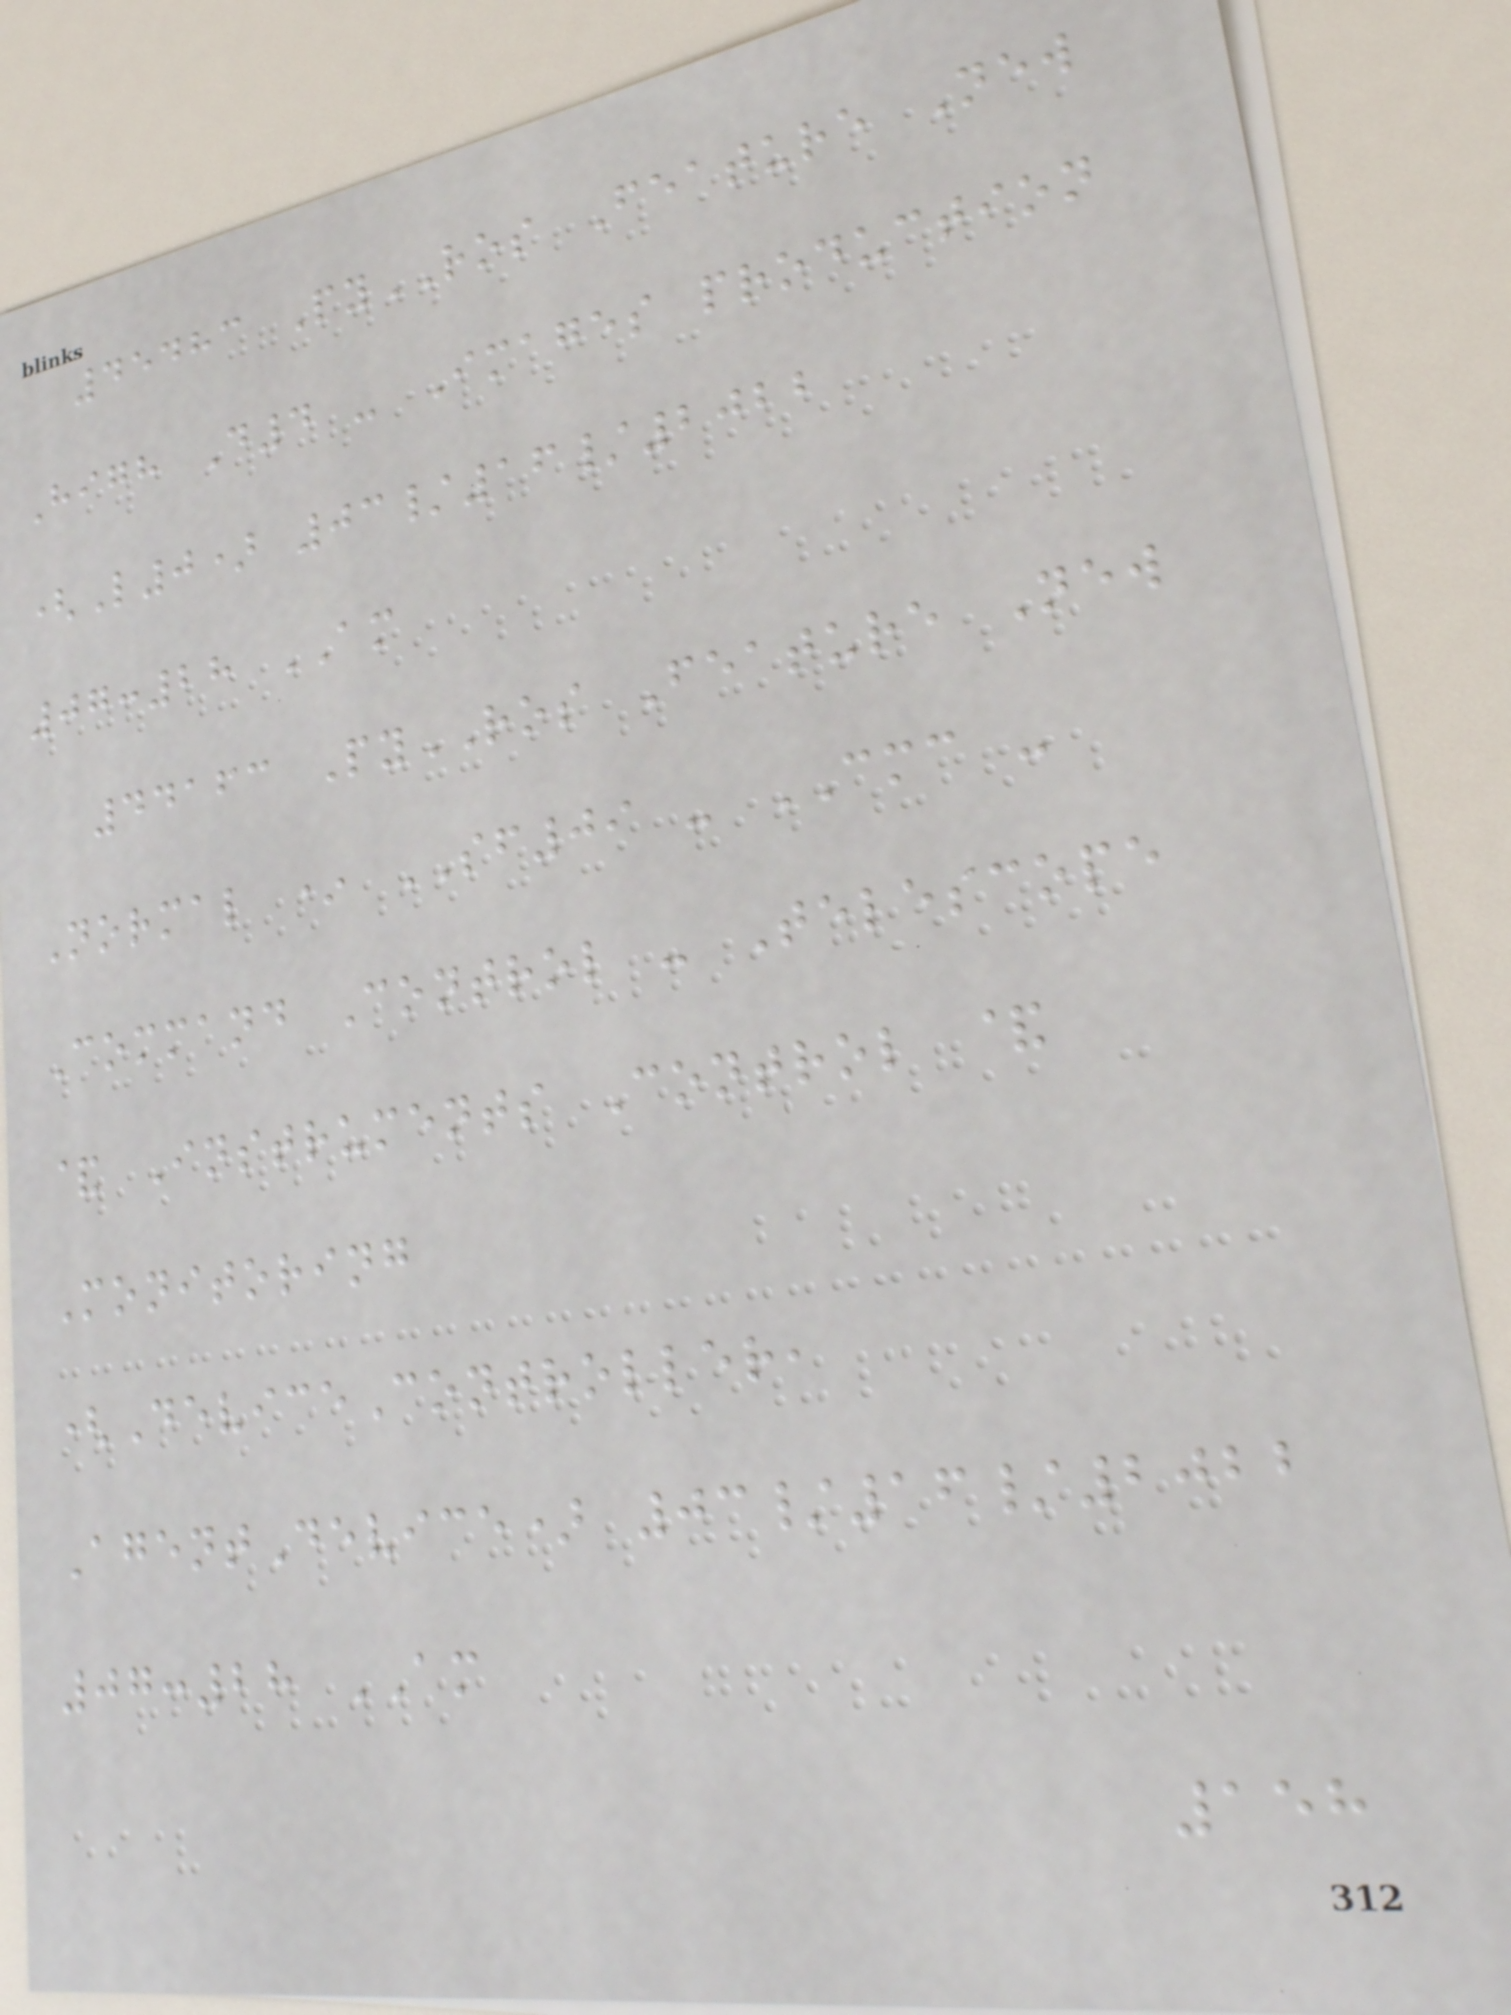45483 PyROS Feature New
High D4 - Images production
(L0) 03/16/2022
07:28 AM
44163 PyROS Feature New
Normal * SF09 - CMC -
Command Control - Telescope
& Instruments Control &
Monitoring
(DeviceController,
AgentDevice) 03/16/2022
07:28 AM
158
